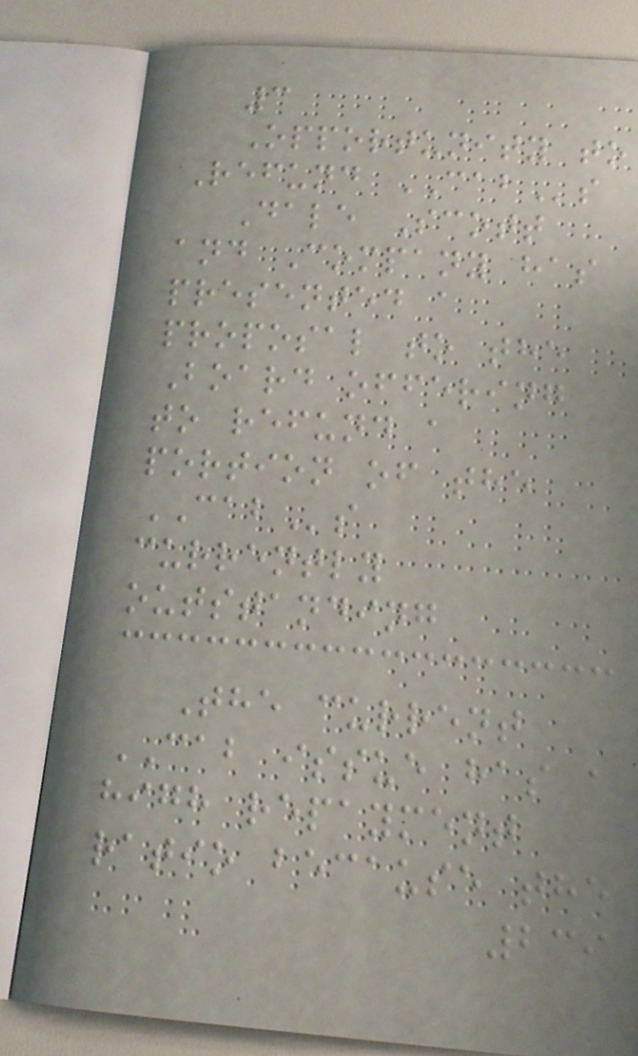3
Opportunity to
Refund CABs
Dale Scott
and Company has
presented a
proposal to the
Board offering
to refund a
portion of the
CABs
currently
outstanding
The current
CAB issue has a
high repayment
ratio because the
239
